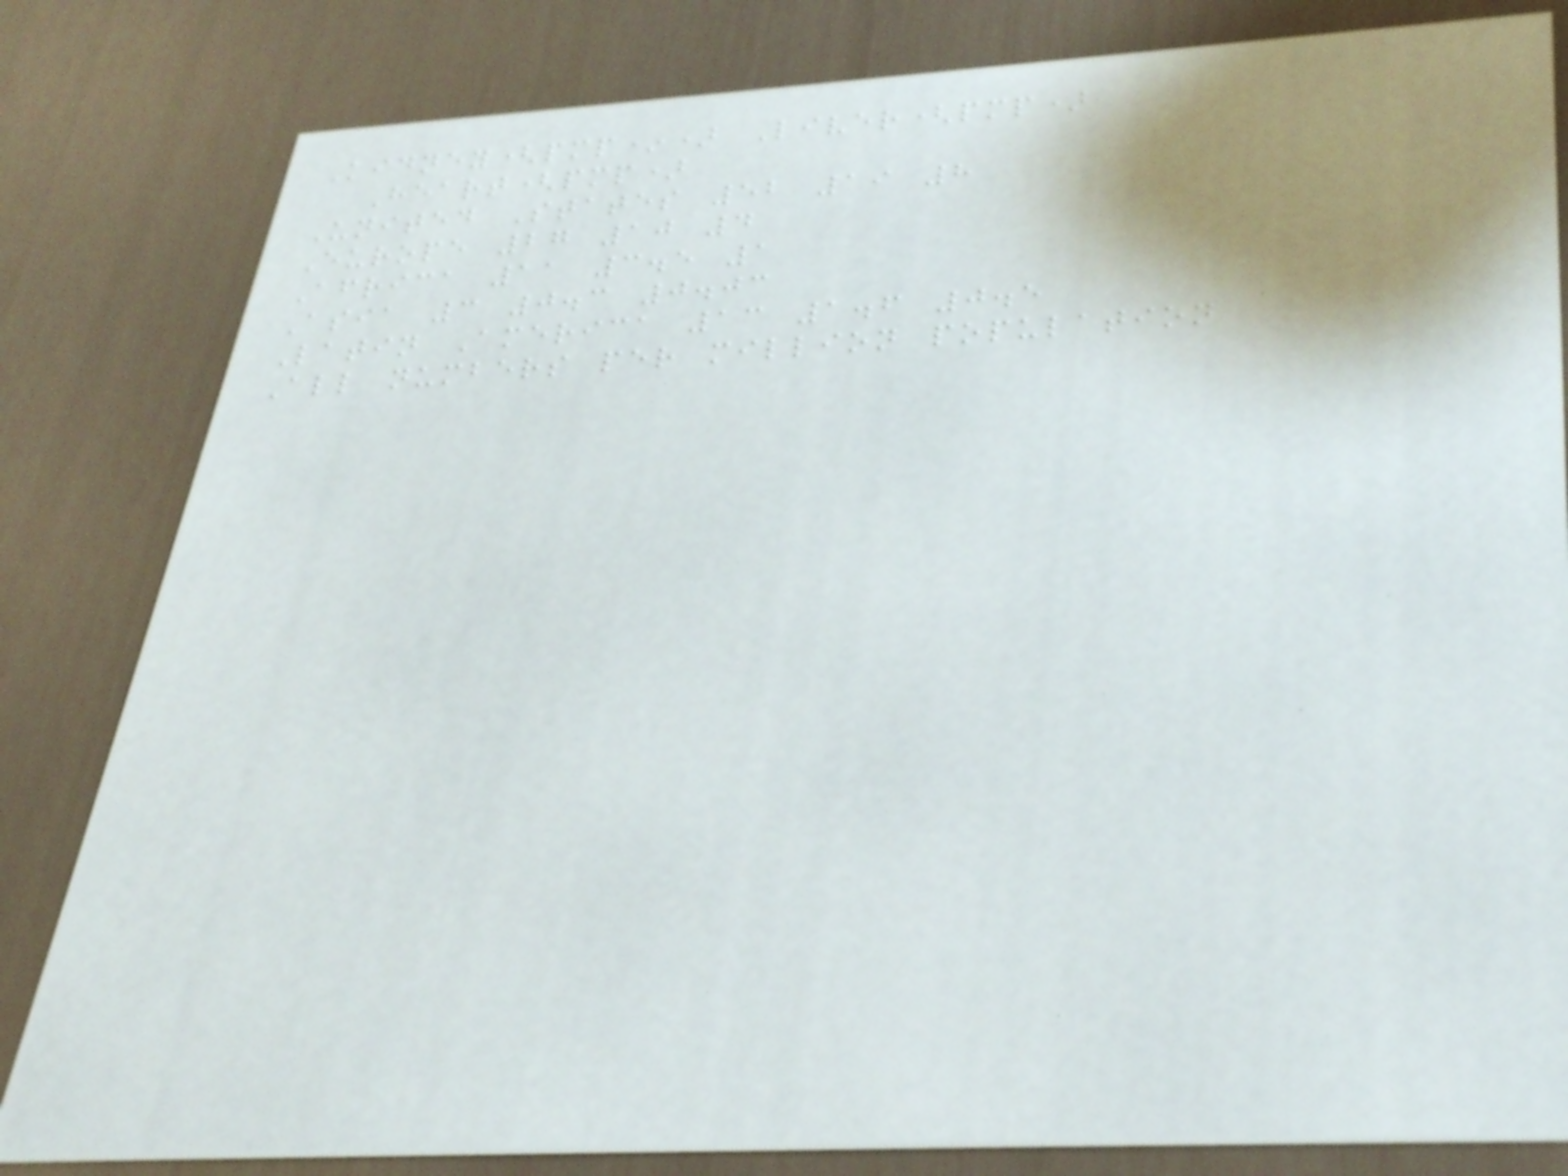Kidney(pmp*) Liver(pmp)
Heart(pmp)
United States 52 19 8
Europe 27 10 4
Africa 11 3.5 1
Asia 3 0.3 0.03
Latin America 13 1.6 0.5
All numbers per million population
